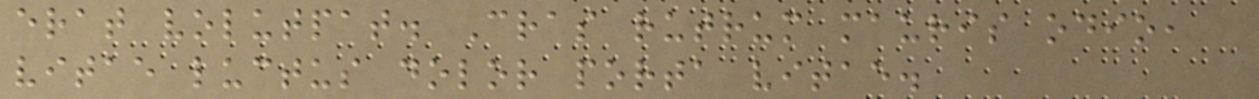erat volutpat. Cras rutrum mauris odio,
vitae luctus dolor porta vitae.
